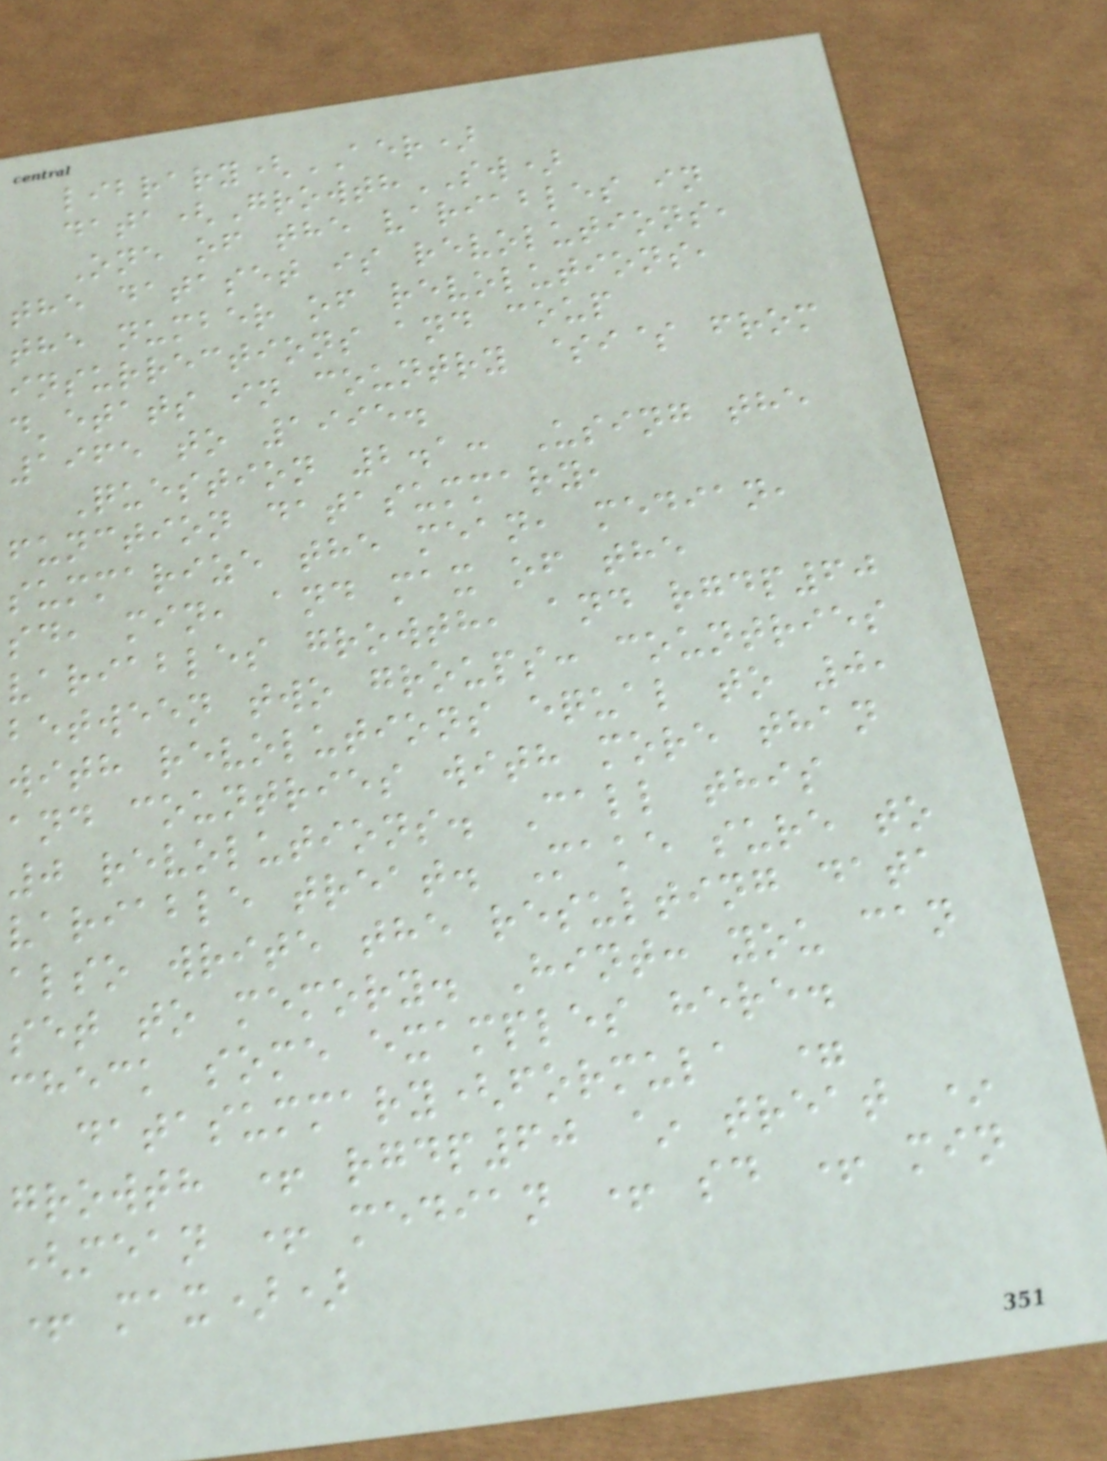library(AER)
data(GrowthSW)
One of the variables in
the dataset is revolutions,
the number of revolutions,
insurrections and coup
d'etats in country $i$ from
1965 to 1995.
Question 2.1: Using the
function datasummary,
summarize the mean, median,
sd, min, and max of the
variables growth, and rgdp60
between two groups: countries
with revolutions equal to 0,
and countries with more than
0 revolutions. Call this
variable treat. Make sure to
also write the resulting data
set to memory. Hint: you can
check some examples here.
datasummary(formula =
growth + rgdp60 ~ treat *
(mean + median + sd + min
+ max))
